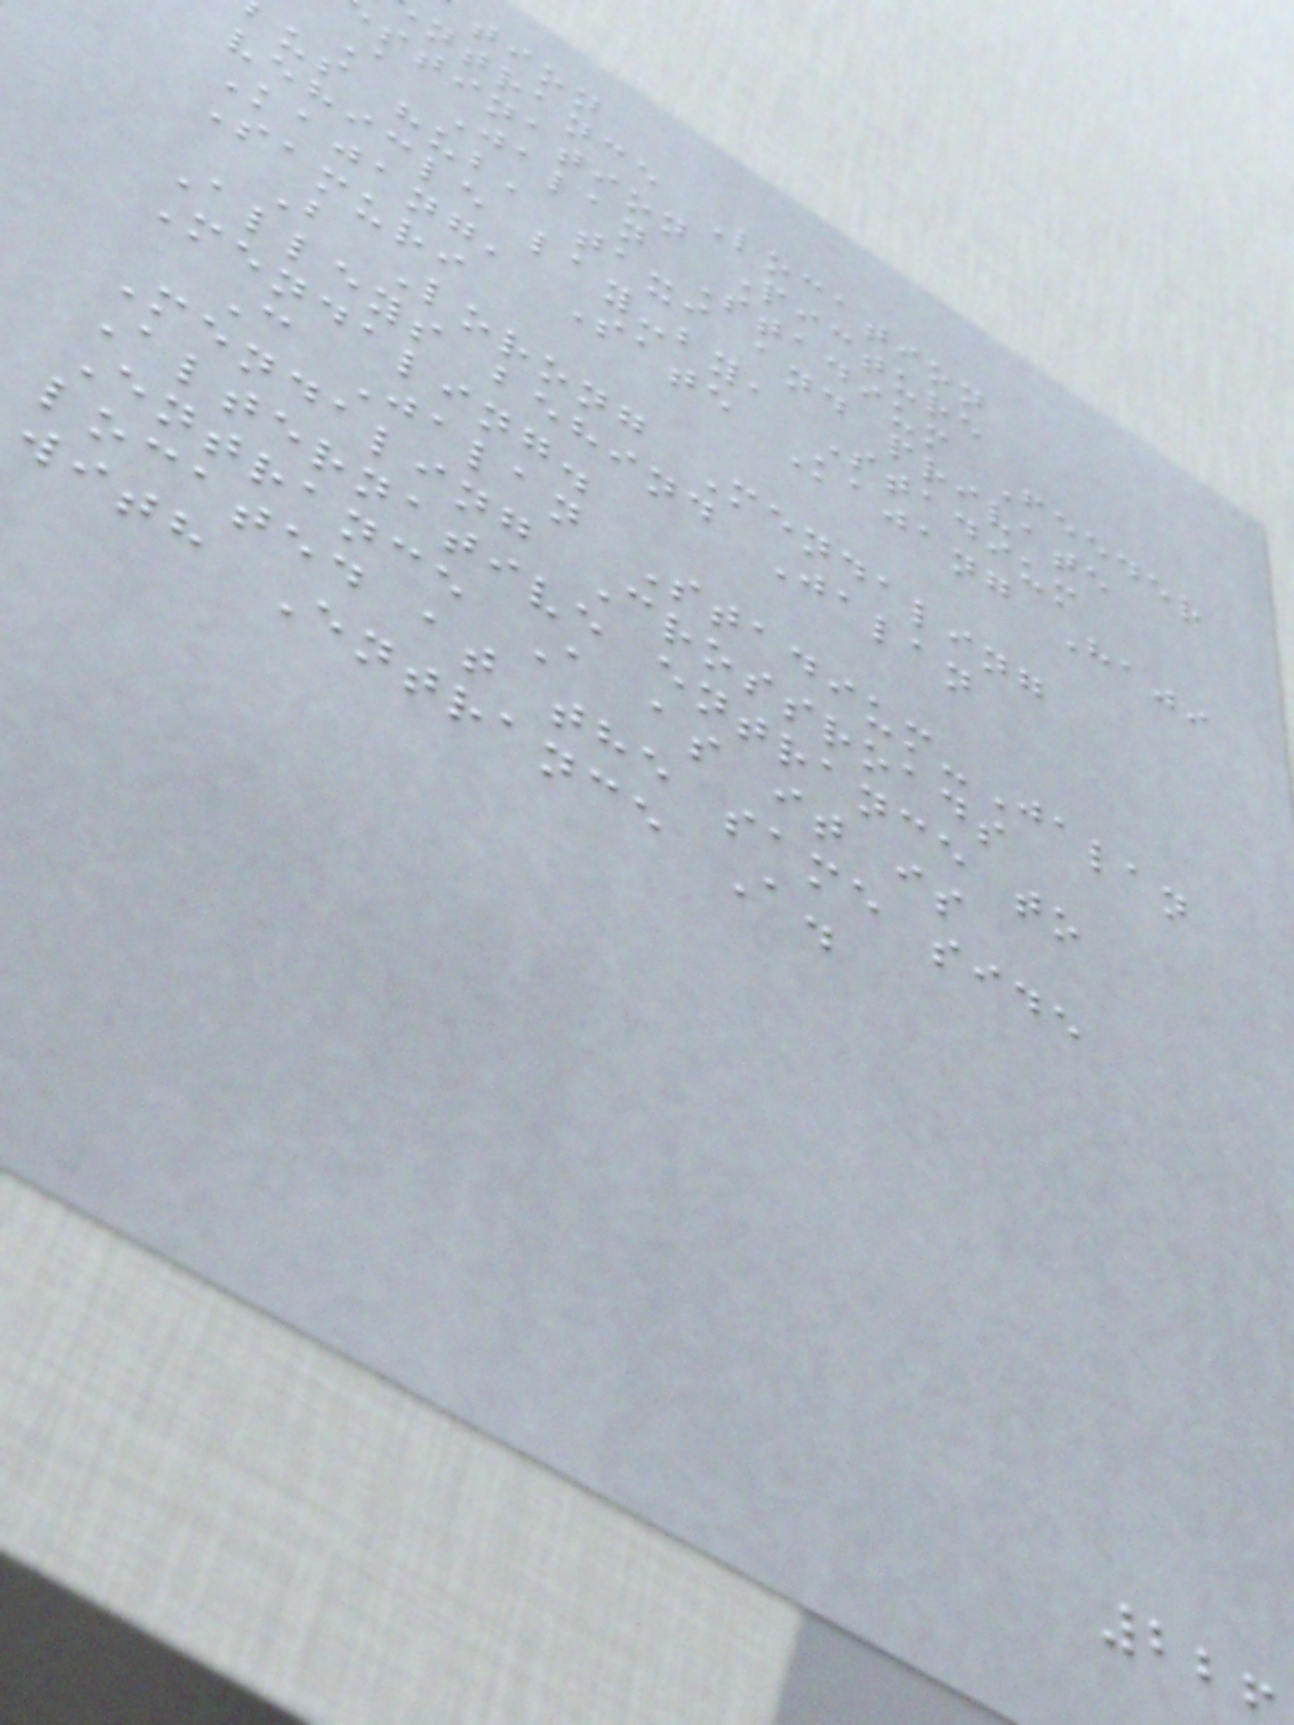tion
ntrance Location
stination Picture
A Jalan Stadium Feeder
us hub, taxi and private
vehicle lay-by, Stadium
Kajang, Sate Kajang Haji
Samuri
B Lorong Mendaling
Alleys behind Jalan
Mendaling.
C Jalan Stadium-Jalan
Mendaling Crossroads
Alternative entrance to
Entrance A as it is
located at the same side
with Entrance A.
